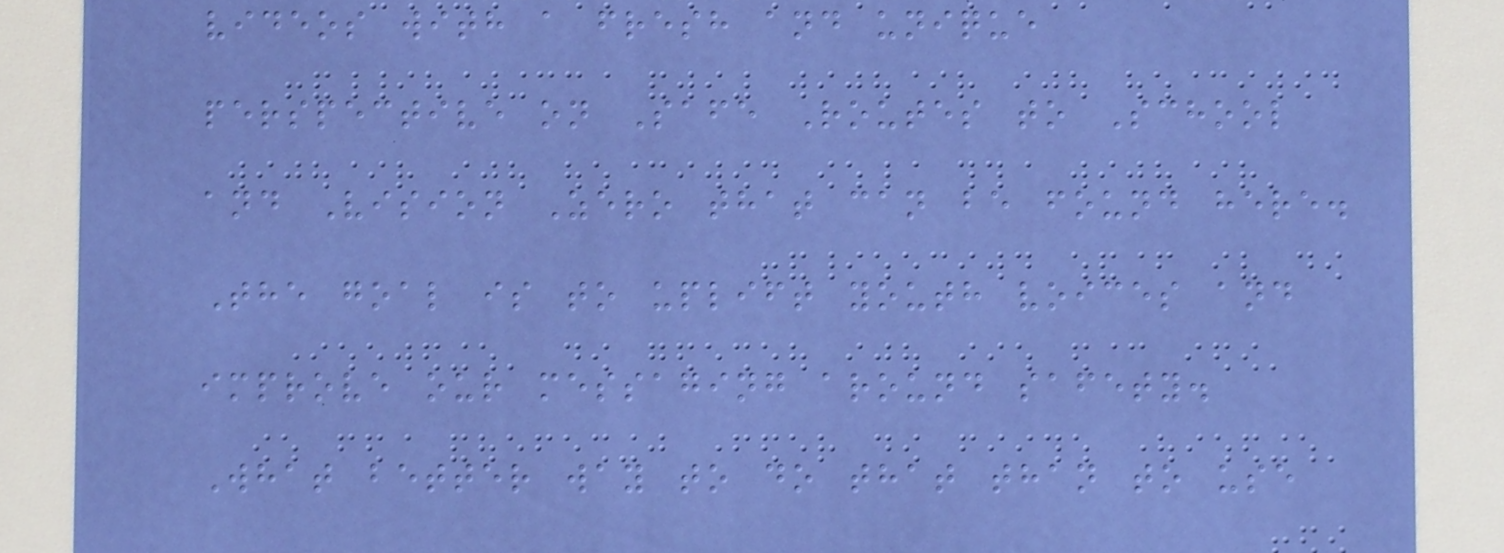videos with a fresh and unique
perspective on Safe Routes to School
and Vision Zero that can be found here.
The goal is to uplift youth voices and
improve our messaging around safety.
What better way to do that than to use
